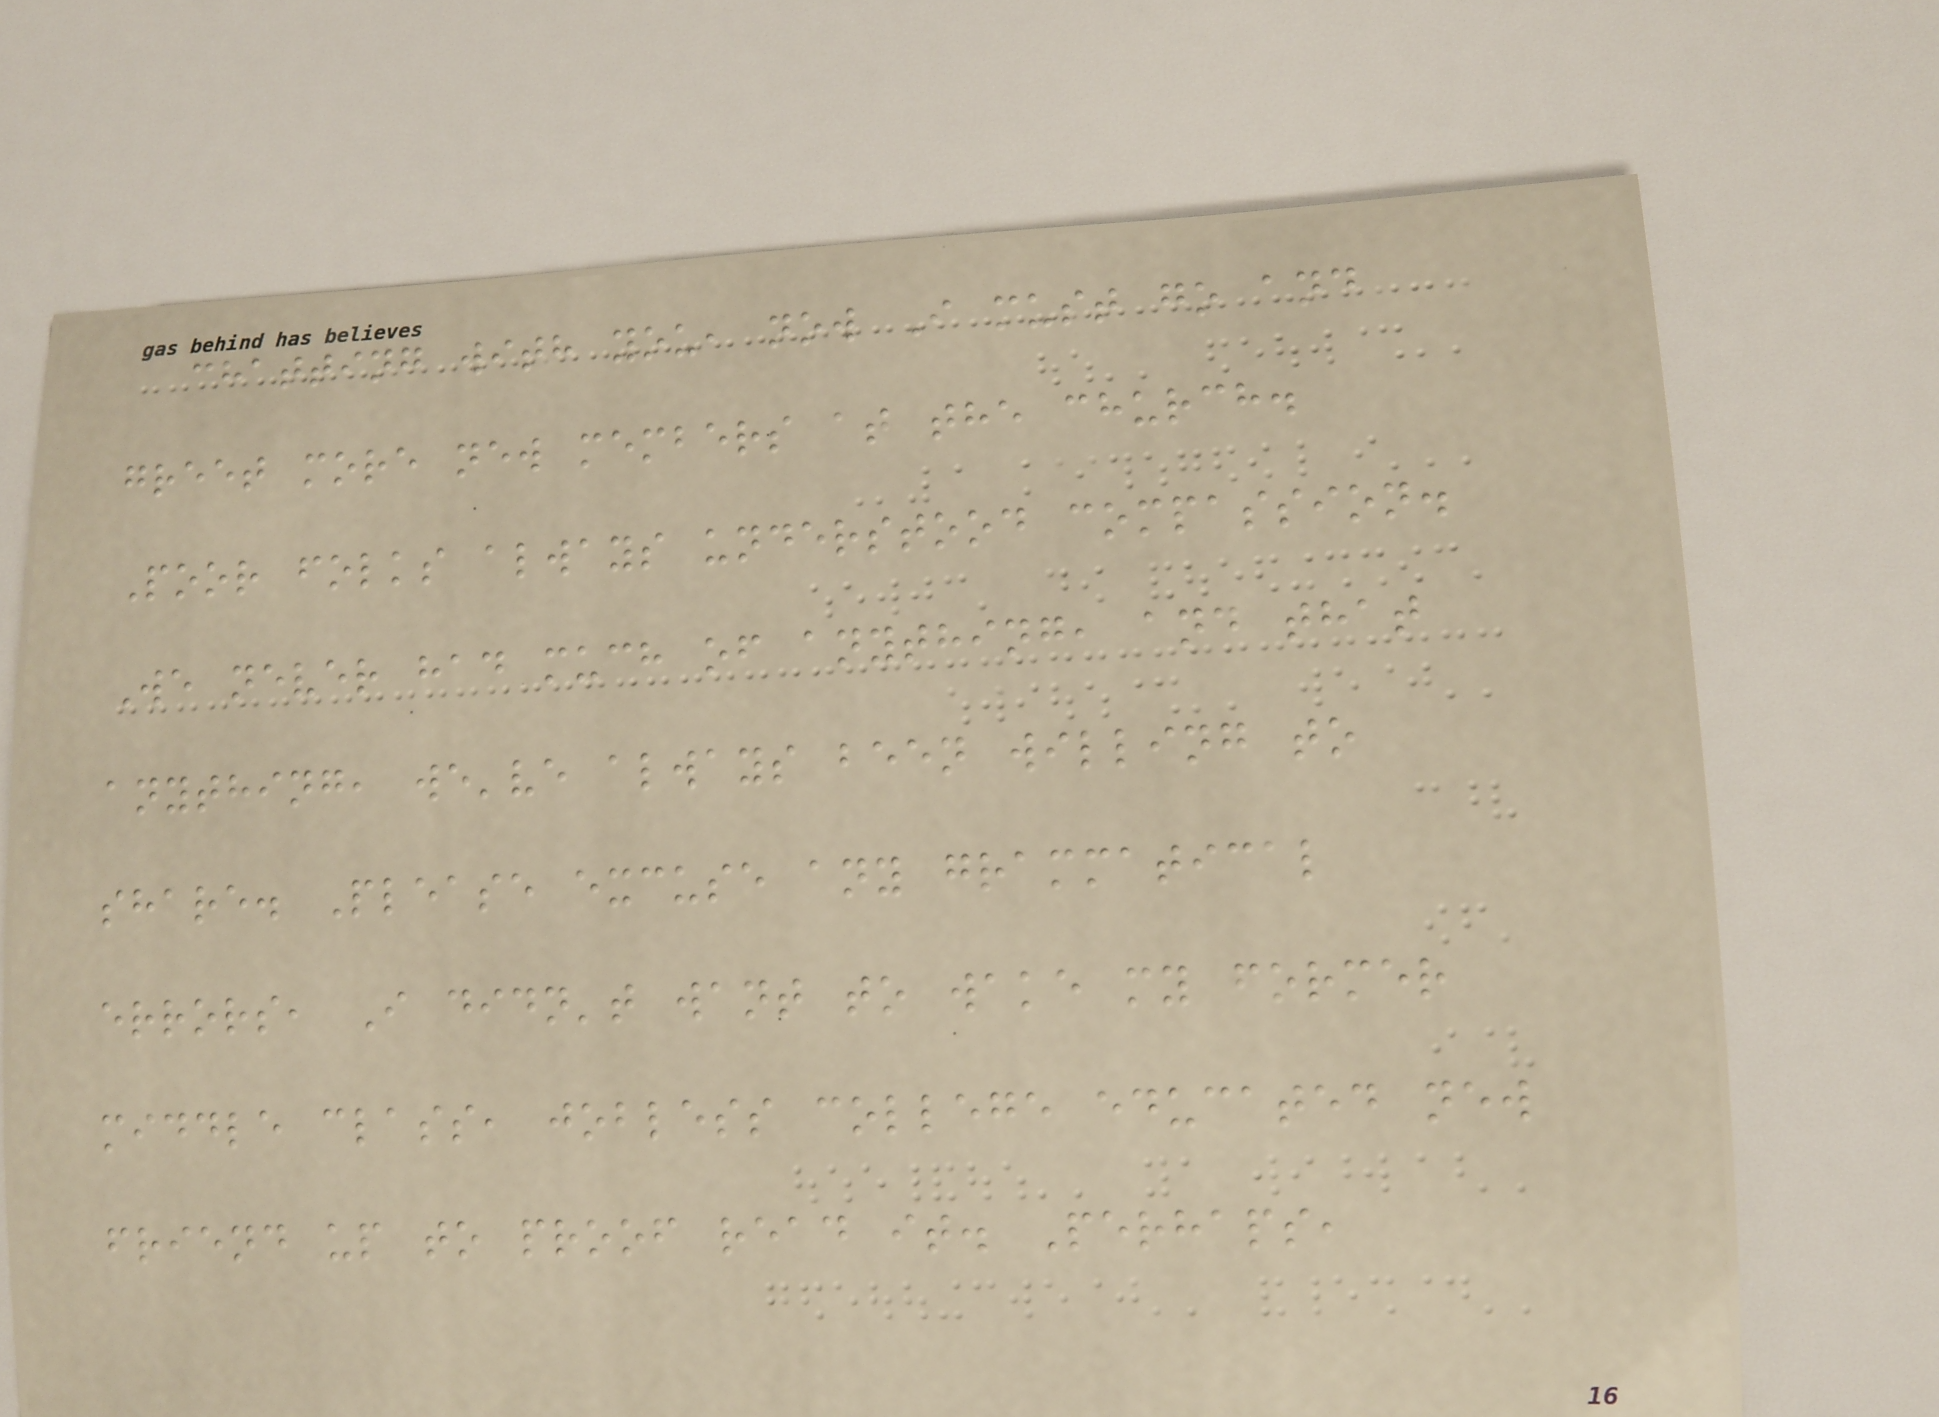chatting with you, now I must go and
greet more new members at the church.
Poor folks always understood compassion.
We never had much of anything, and that
anything, we've always been willing to
share. Please excuse any grammatical
errors, I didn't want to wake my former
middle class, jobless college educated new
friend up to proof read it. Perhaps,
